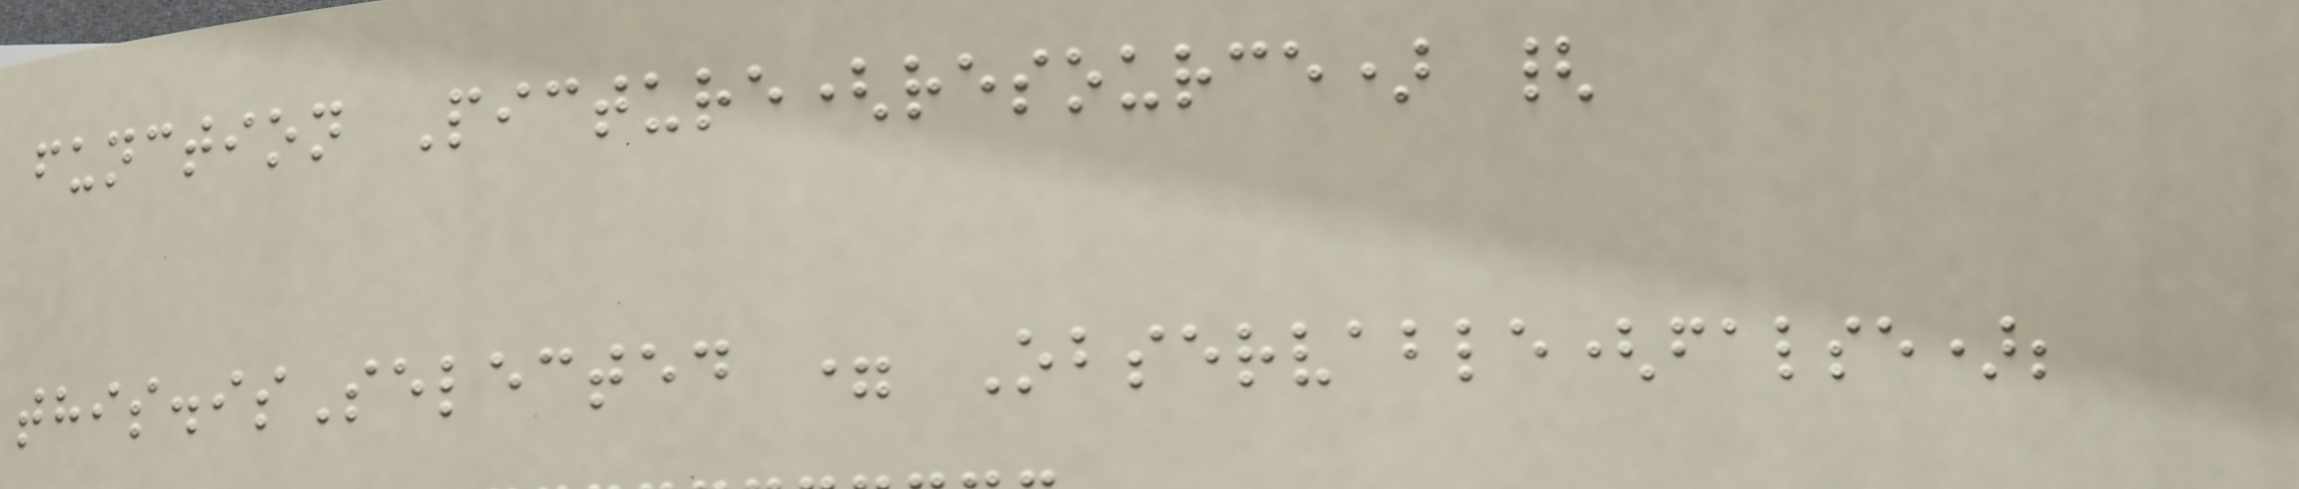function Picture(resource) {
this.isSelected = Observable(false);
